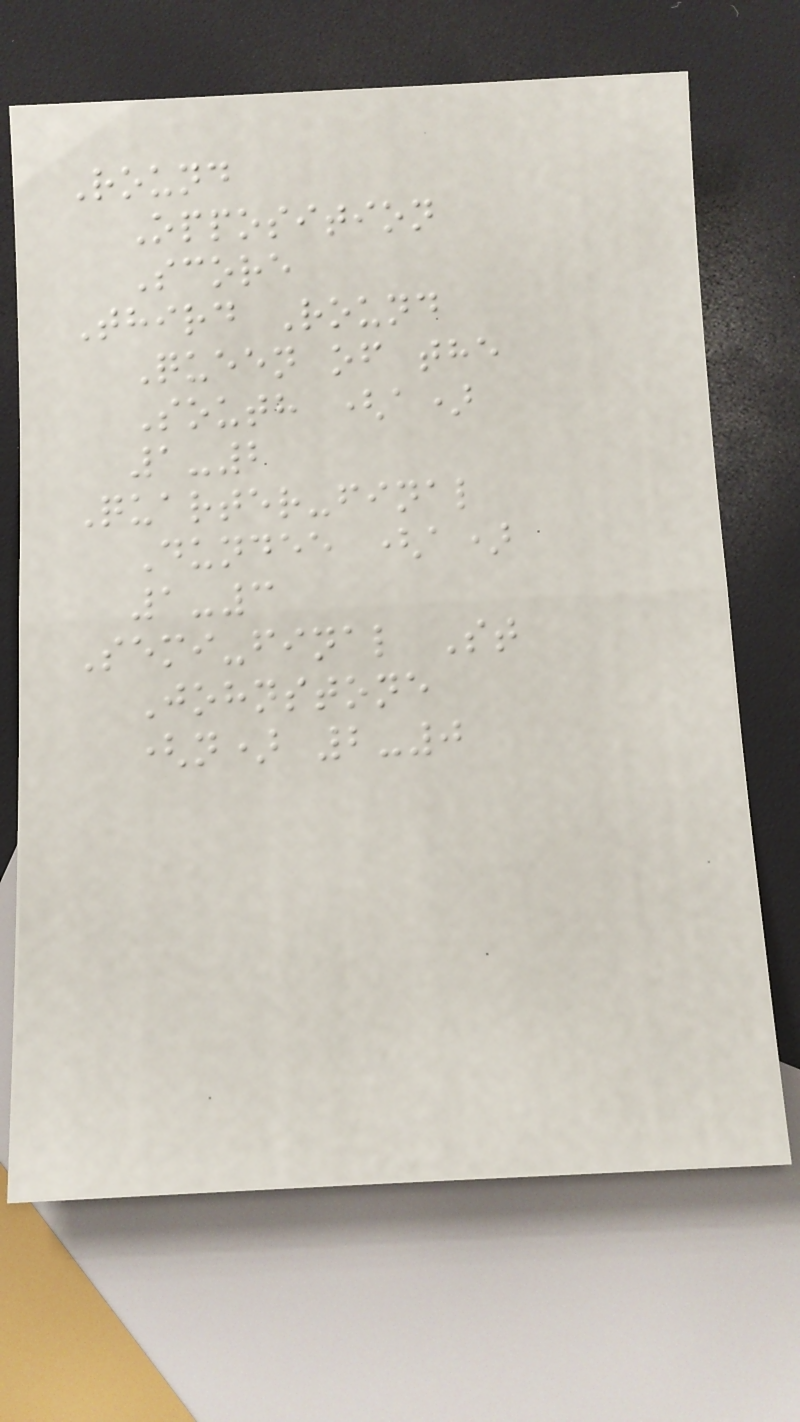Round
Opposition
Score
Third Round
Queen of the
South (a)
1-2
Quarter-final
Dundee (a)
1-3
Semi-final St
Johnstone
(n) 2-0
